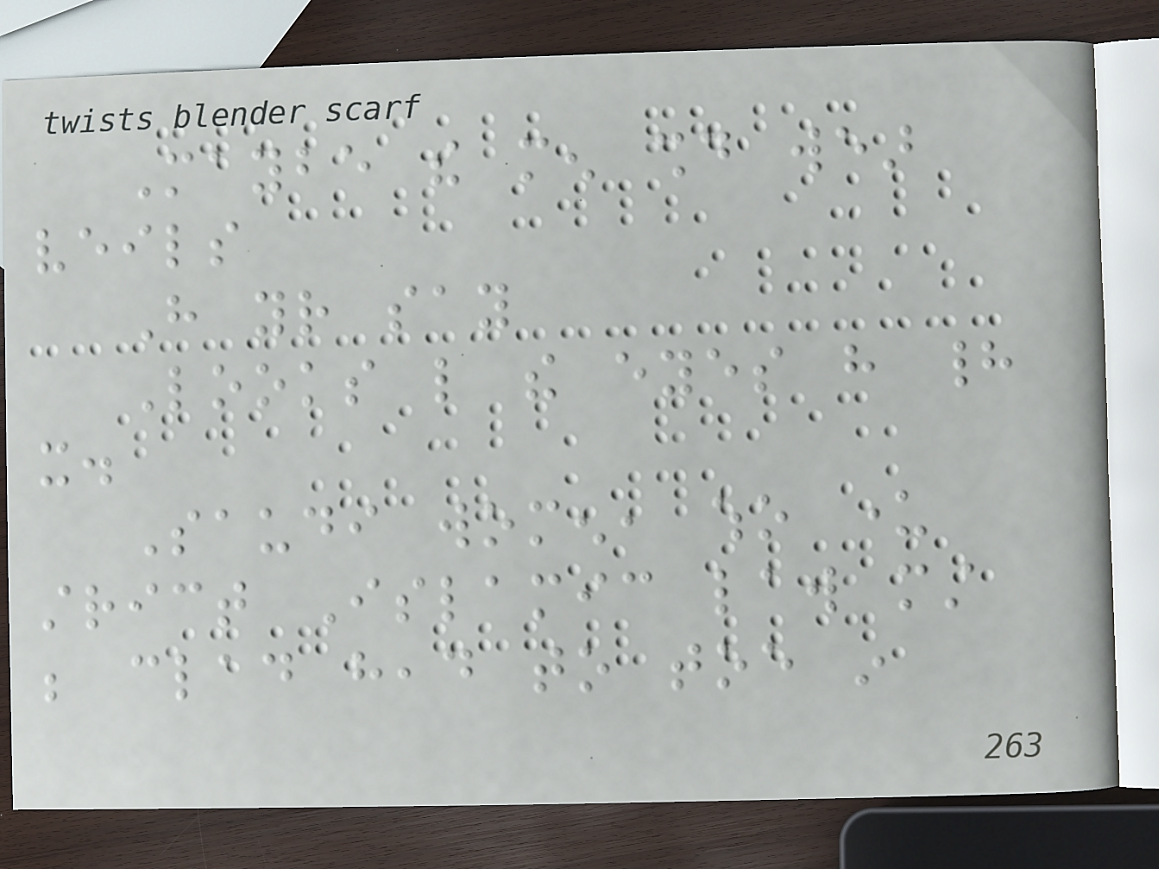Maybe the men should wear
veils
Have your say
Looks like the eyes have had
it.
Saudi women, who under
strict Islamic law must
be clad head to toe in
